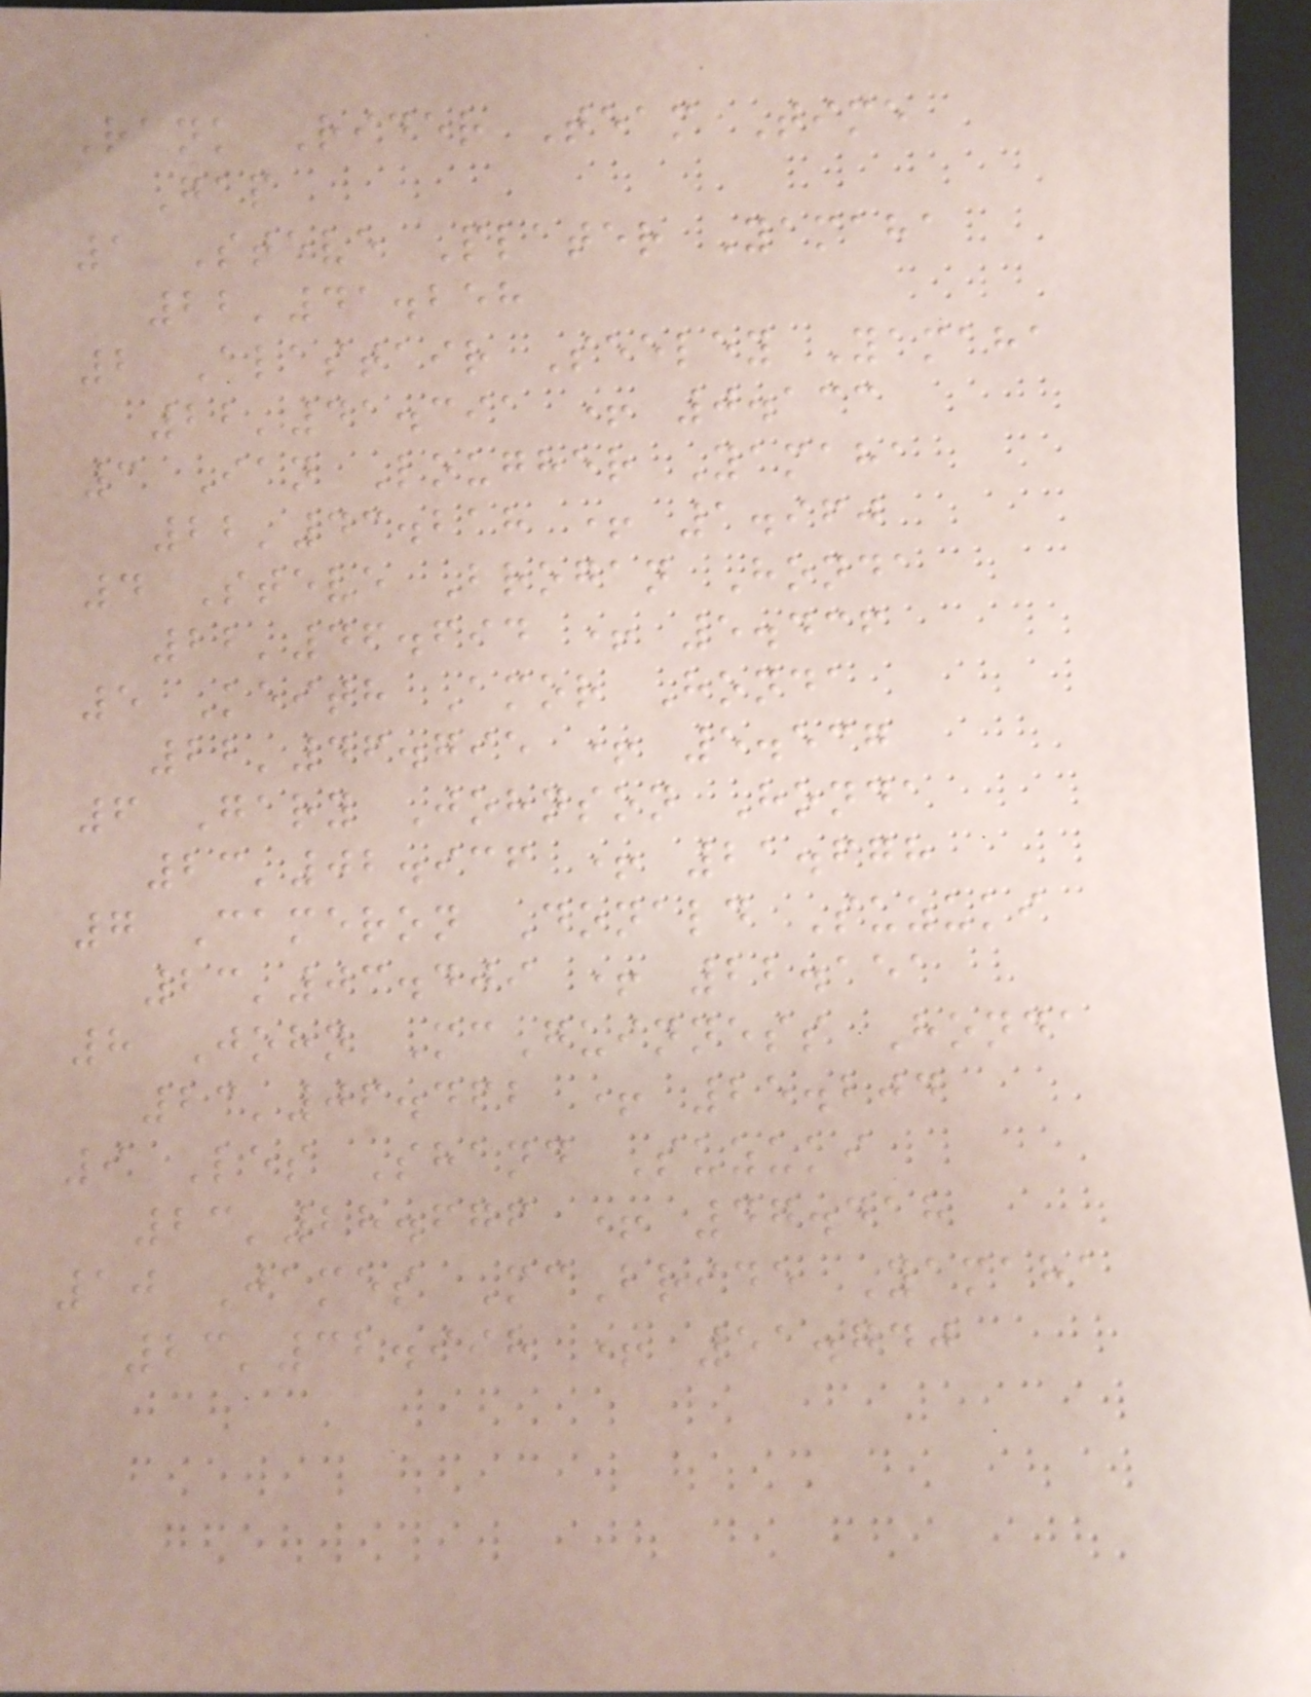Rank Rider Team Time
Gap
1 Steve Plater Yamaha
22'41.258
2 Alastair Seeley Yamaha
22'41.391 + 0.133
3 Ian Lougher Yamaha
22'43.218 + 1.960
4 Steve Brogan Honda
22'46.694 + 5.436
5 Keith Amor Honda
22'46.795 + 5.537
6 Gary Johnson Honda
23'02.936 + 21.678
7 Cameron Donald Suzuki
23'03.409 + 22.151
8 John McGuinness Honda
23'06.462 + 25.204
9 Les Shand Suzuki
23'28.676 + 47.418
10 James McBride Yamaha
23'32.998 + 51.740
